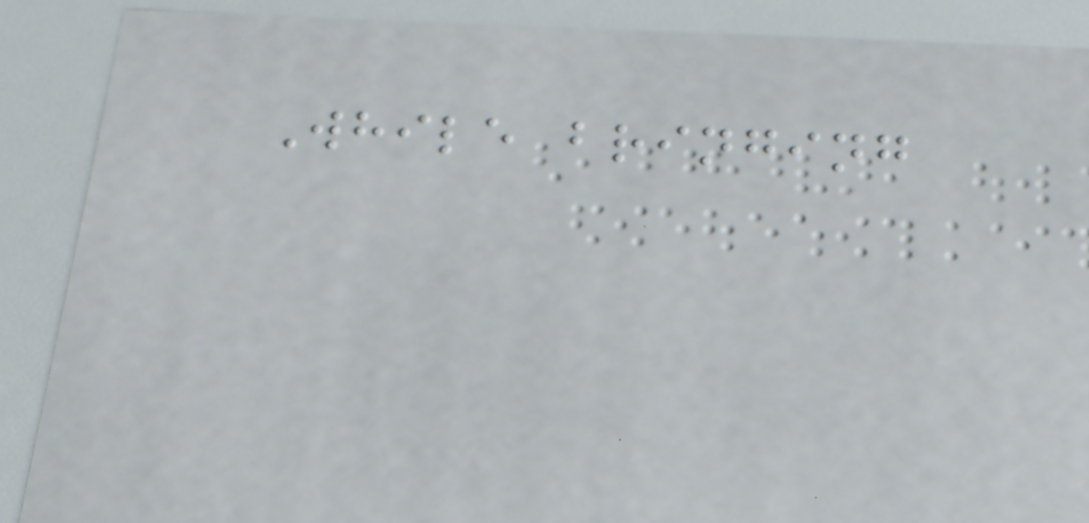While bringing
